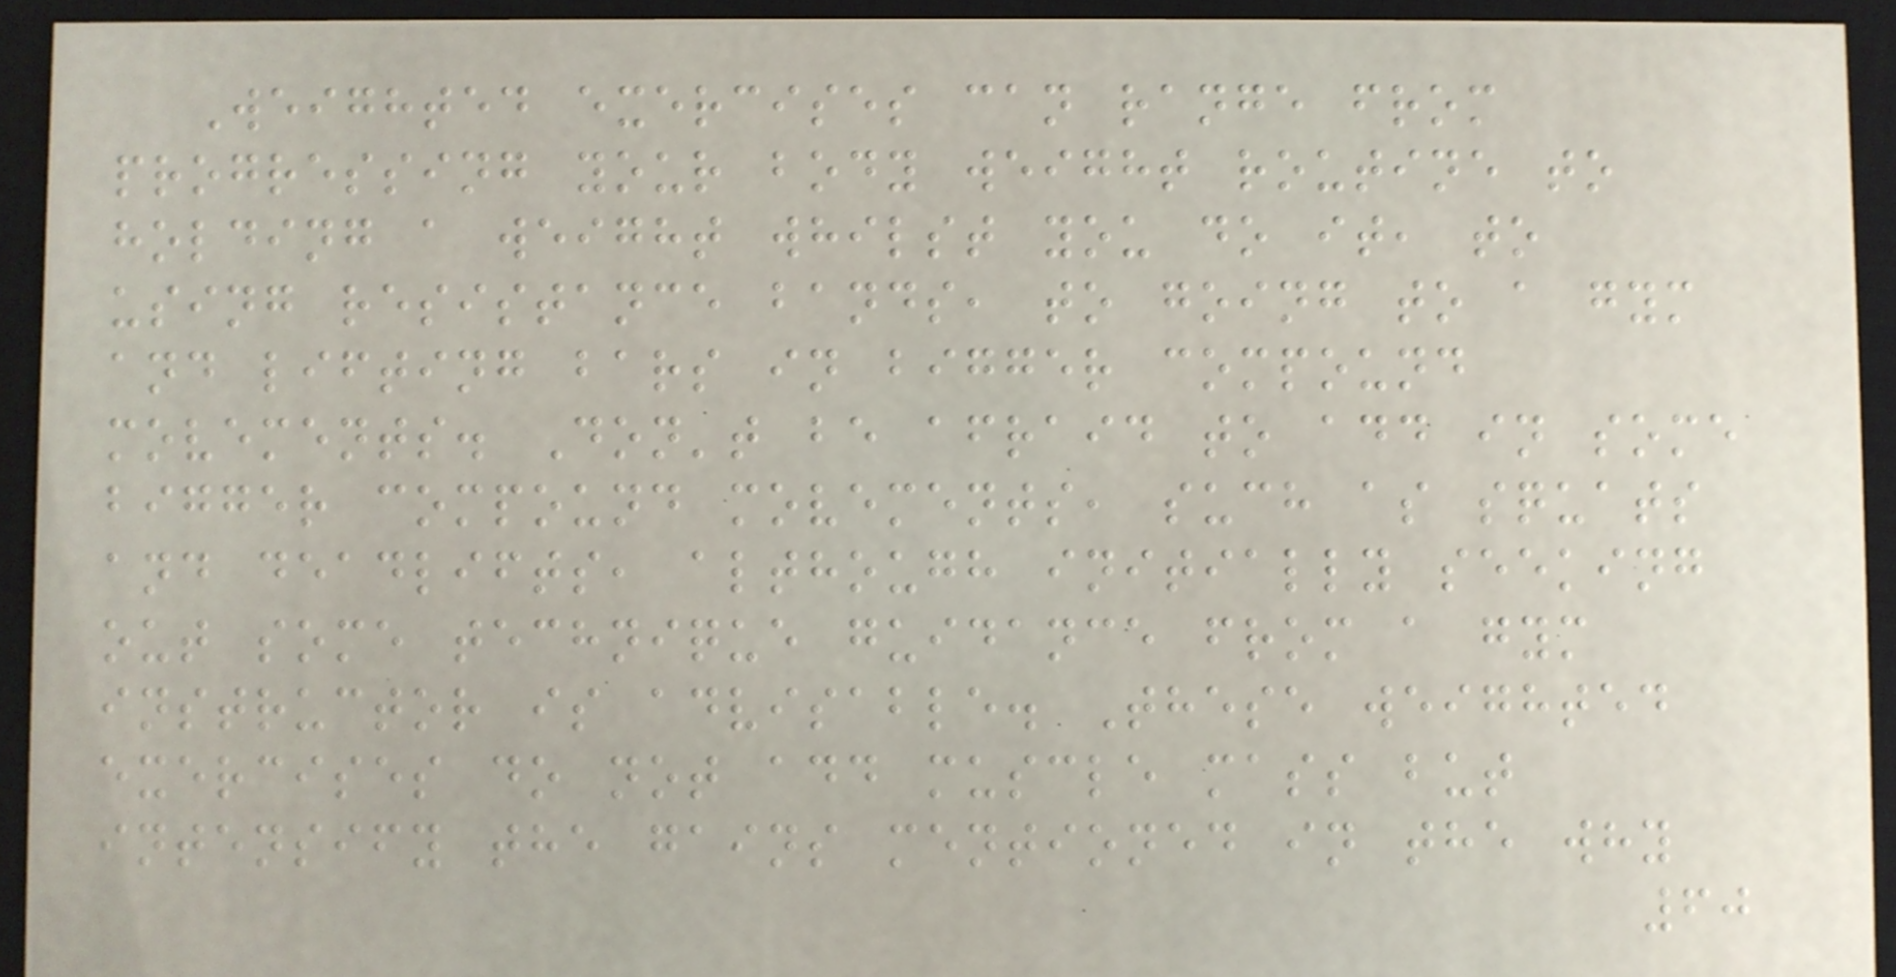Weighted exercises can range from
progressing your body weight routine to
holding a weight whilst you do it, to
using resistance bands, to going to a gym
and lifting bars in bigger compound
movements. Don't be afraid to add in some
bigger compound movements, such as squats
and deadlifts, although initially seeking
out some technique guidance from a gym
instructor is advisable. These weighted
exercises do not add muscle mass but
intensify the gains mentioned in the why
60
